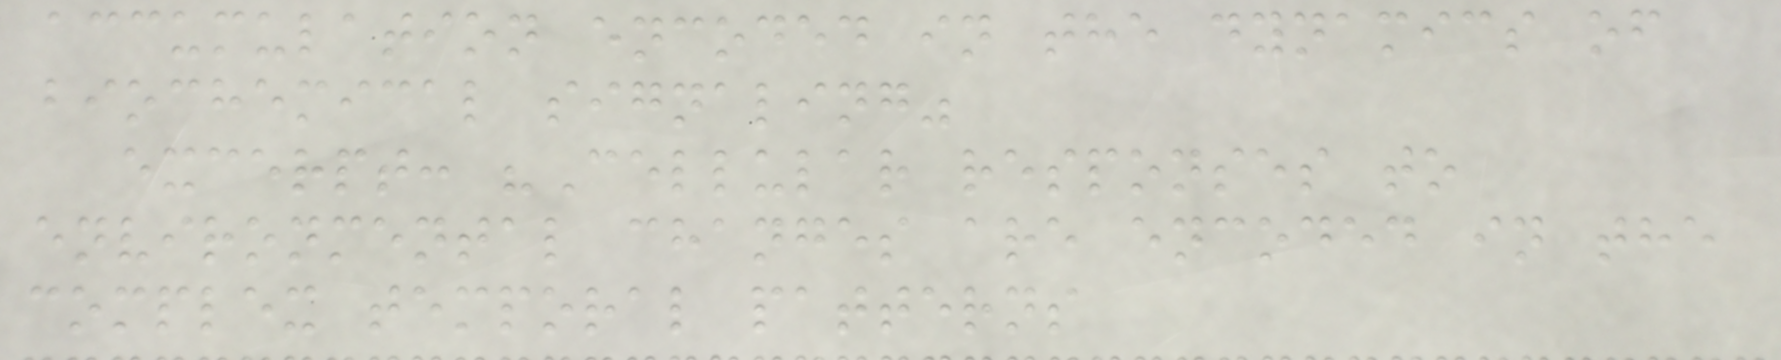accumulation encoded in the dynamics of
biochemical signaling"
excerpt: "Cellular responses to
environmental changes are encoded in the
complex temporal patterns
